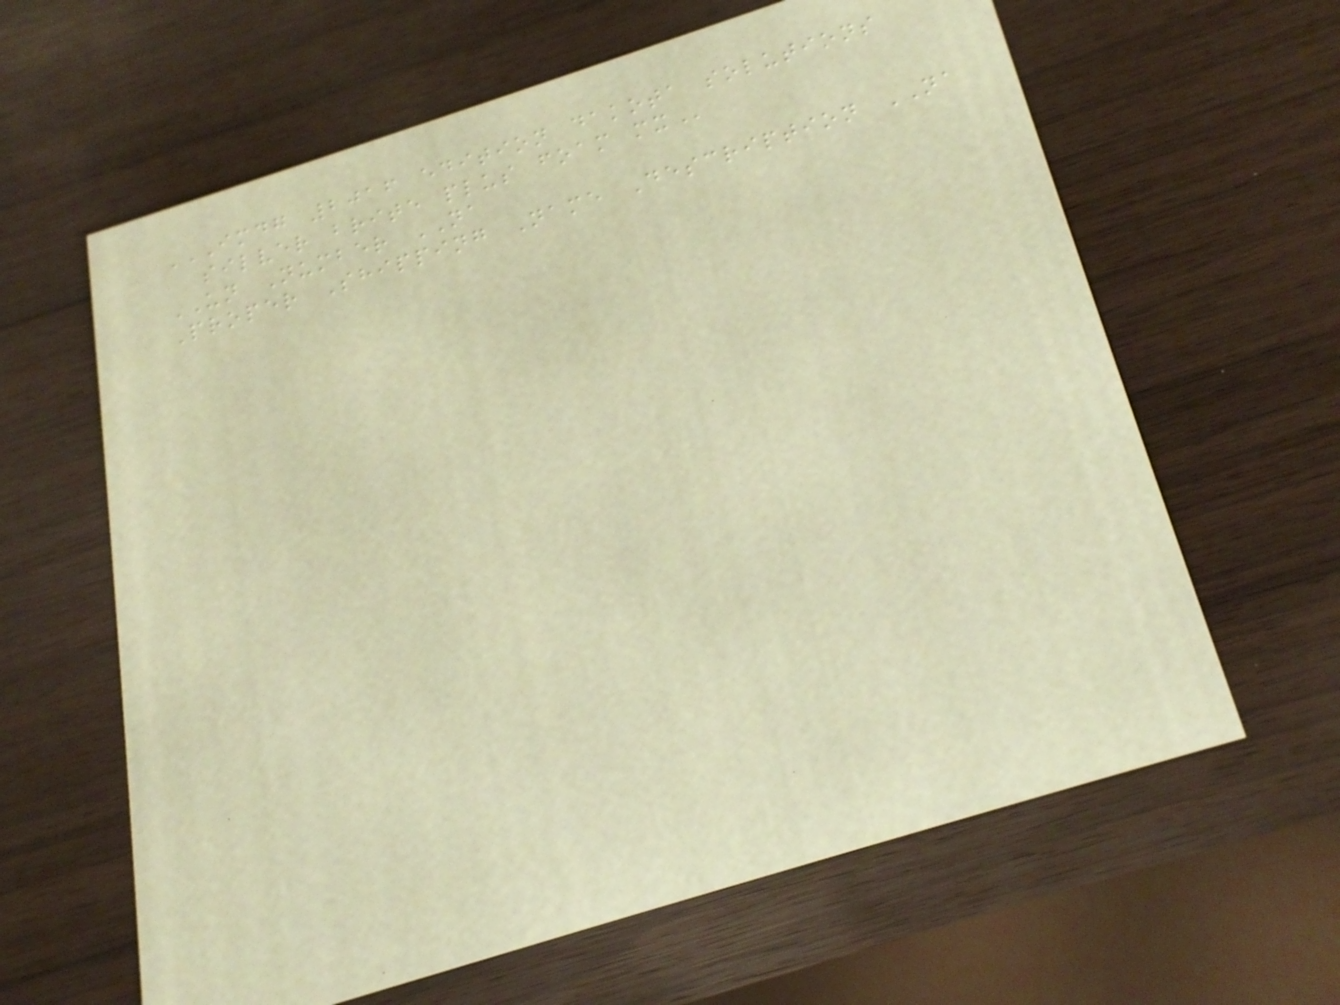IMDG 2016 EDITION DAKOTA SOLUTIONS
SILVER BRITE PLUS FOAM MX
UN Number NA
Proper Shipping Name Description NA
